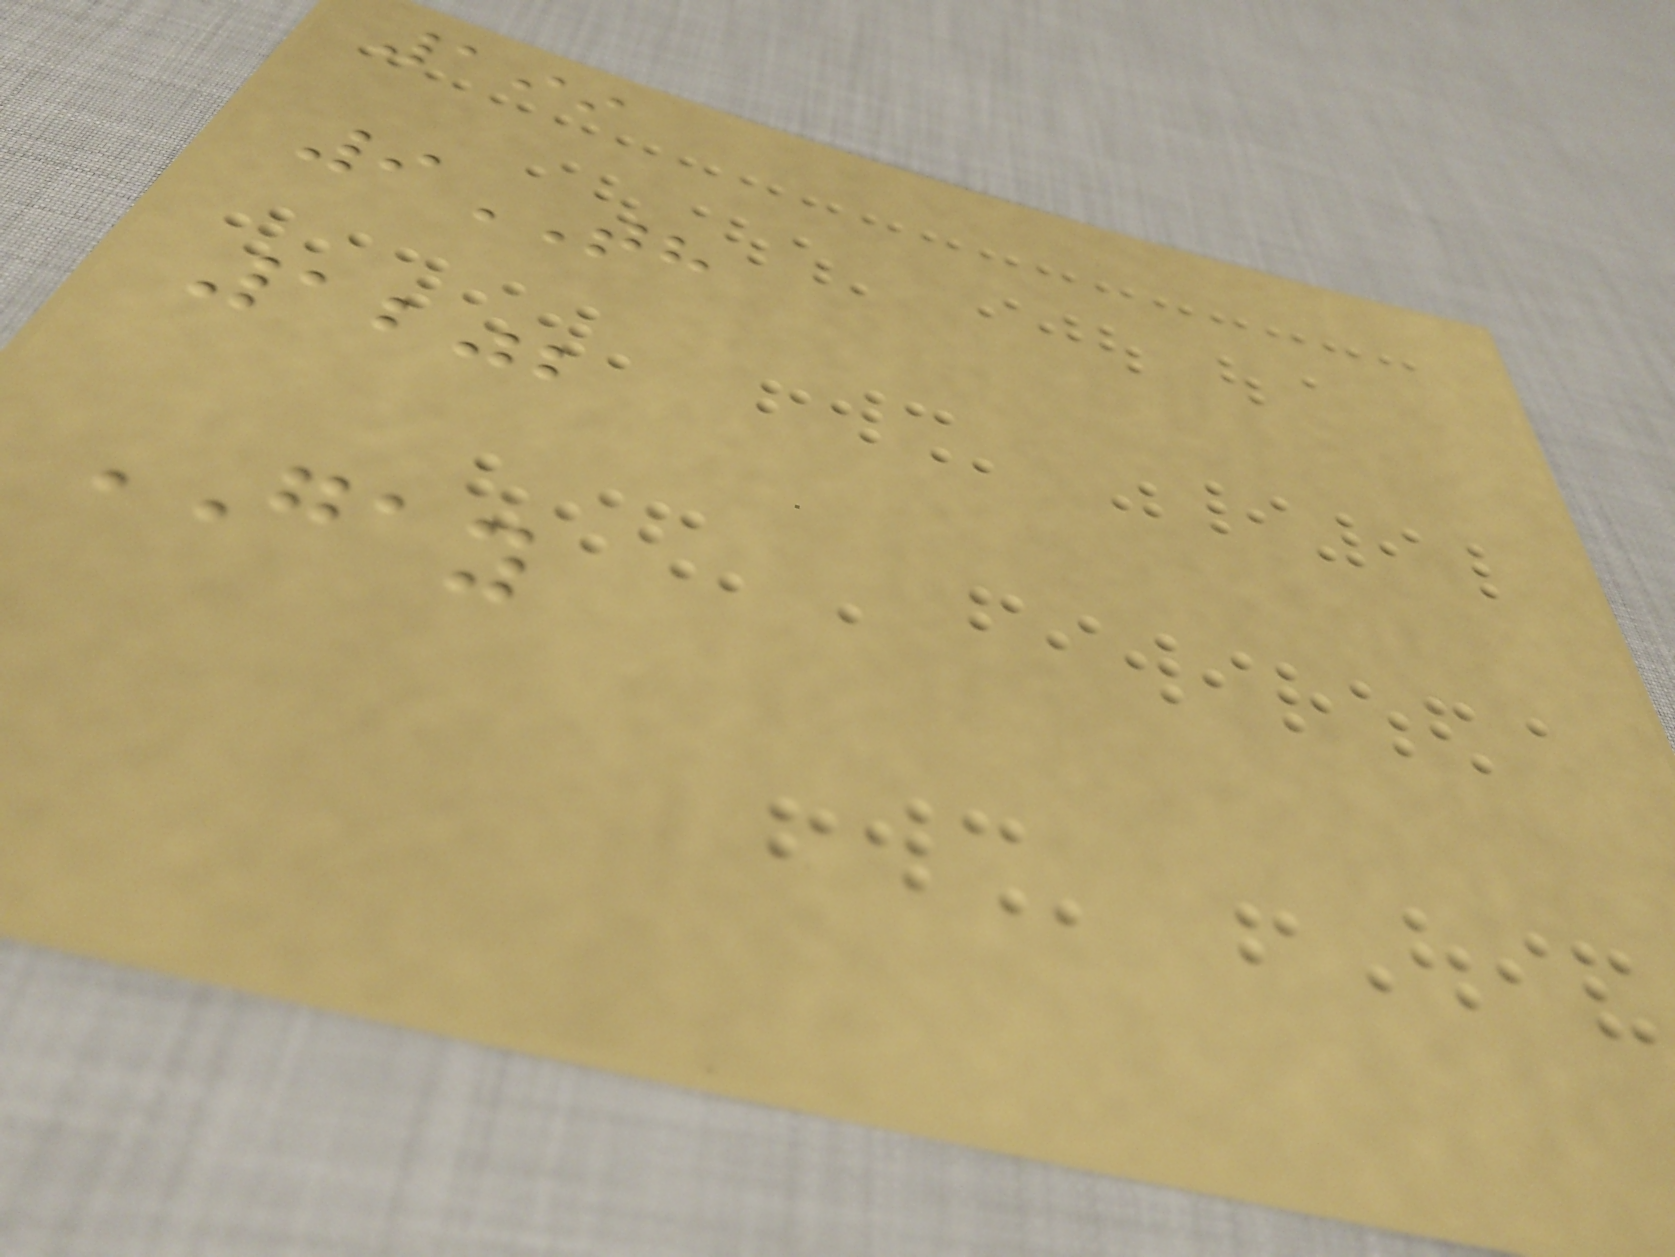199
9TH
1202
GAY
